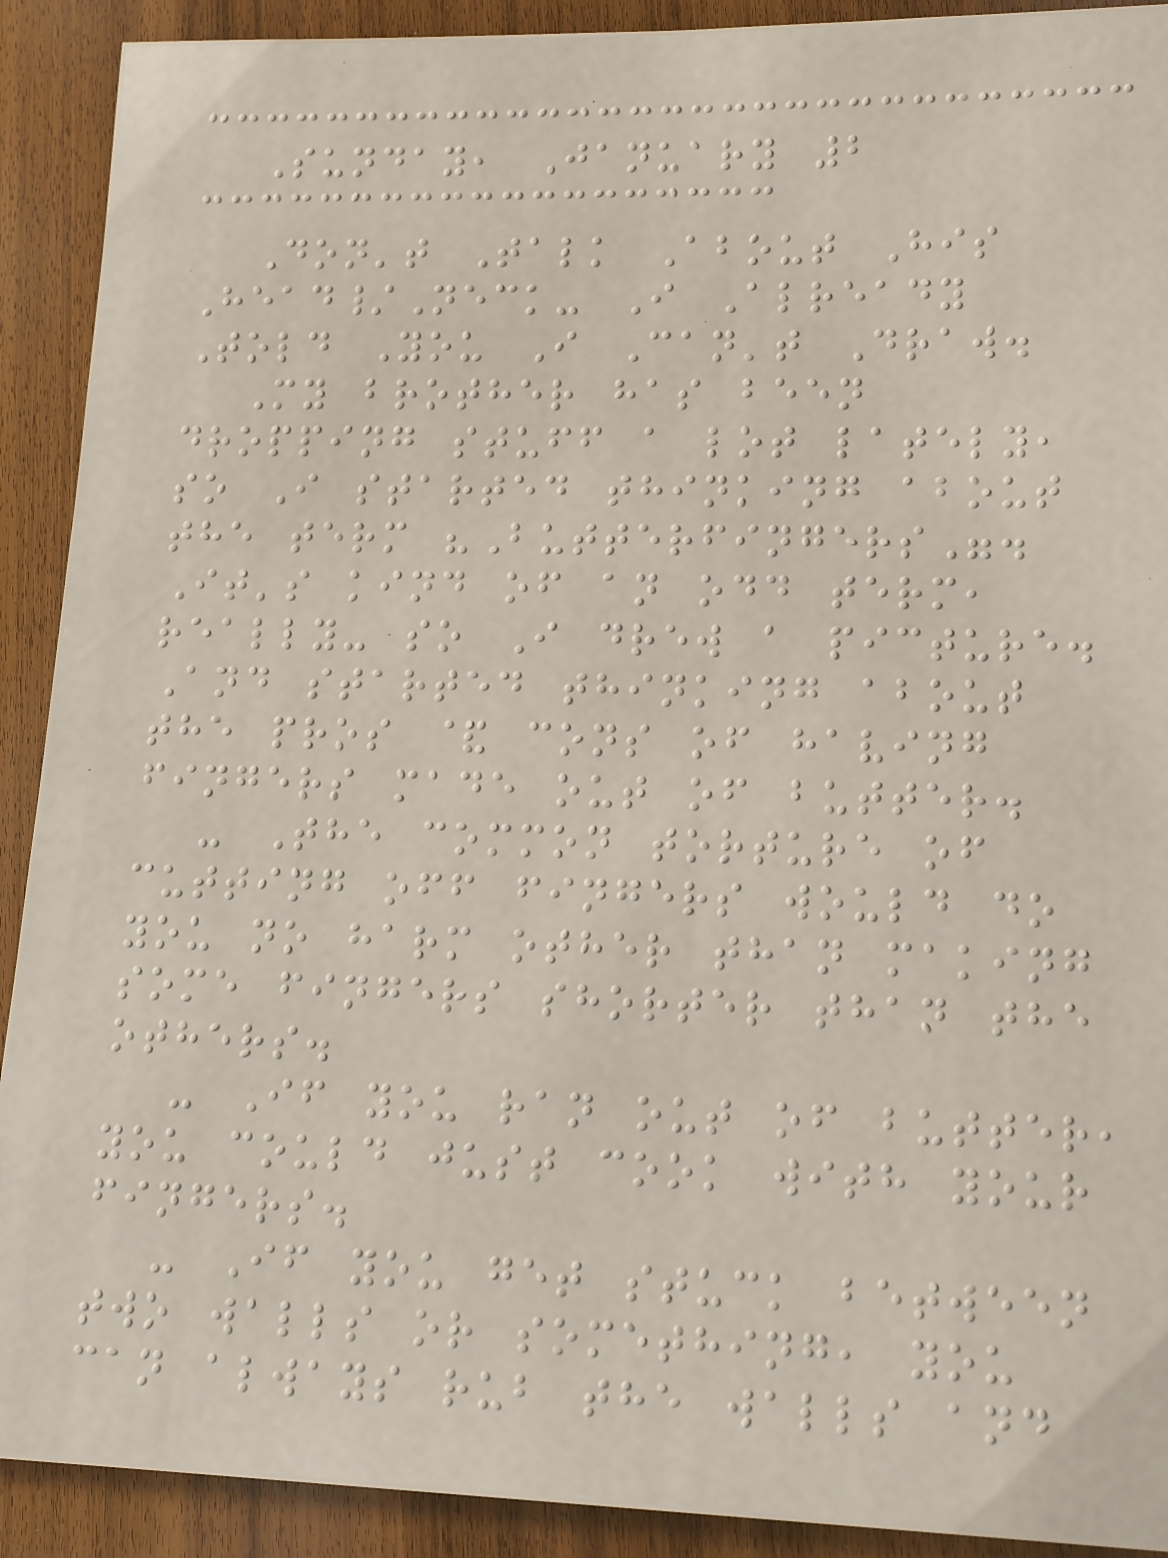Sunday, January 2
Don't Talk About His
Head/Neck- I Already
Told You I Can't Draw.
My brother has been
dropping stuff a lot lately,
so I started thinking about
the term "Butterfingers".
It's kind of an odd term,
really- so I drew a picture.
And started thinking about
the pros & cons of having
fingers made out of butter.
- The common torture of
cutting off fingers would do
you no harm other than making
some fingers shorter than the
others.
- If you ran out of butter,
you could just cook with your
fingers.
- If you get stuck between
two walls or something, you
can always rub the walls and
